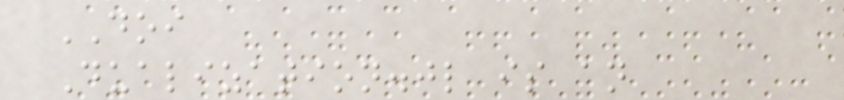DOI
Dualization.jl is an
